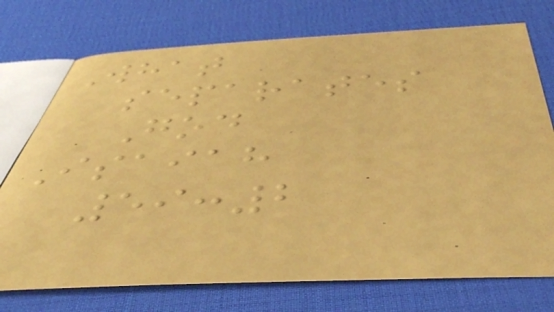What
separates
God
Isaiah
59:2
